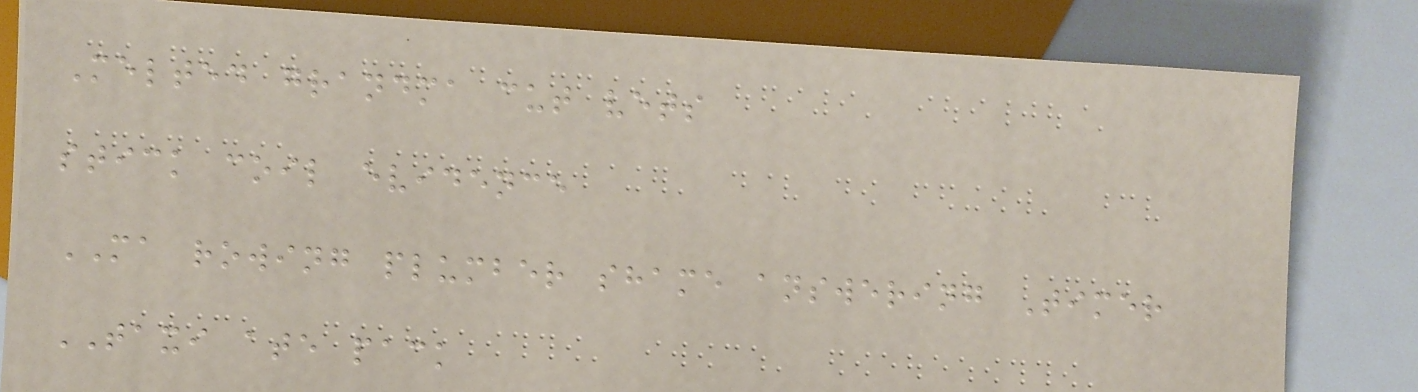Melted grandma cut vets
stick coil evidence
MA rowing plumber shame answering Timer
TAXI ate pack
